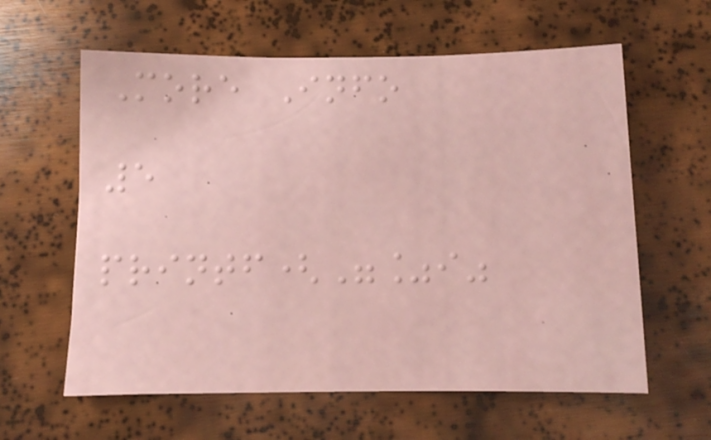More Info
5
printf("%i"
